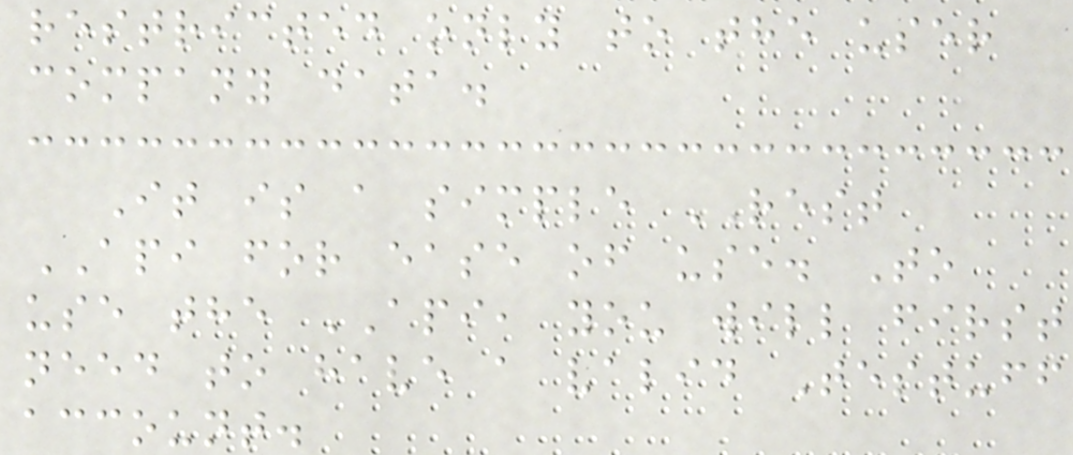restricted only to the user
company data.
It is a simple REST
API for ease of use. To
use the API, you will first
need to have a valid Testuff
account.
